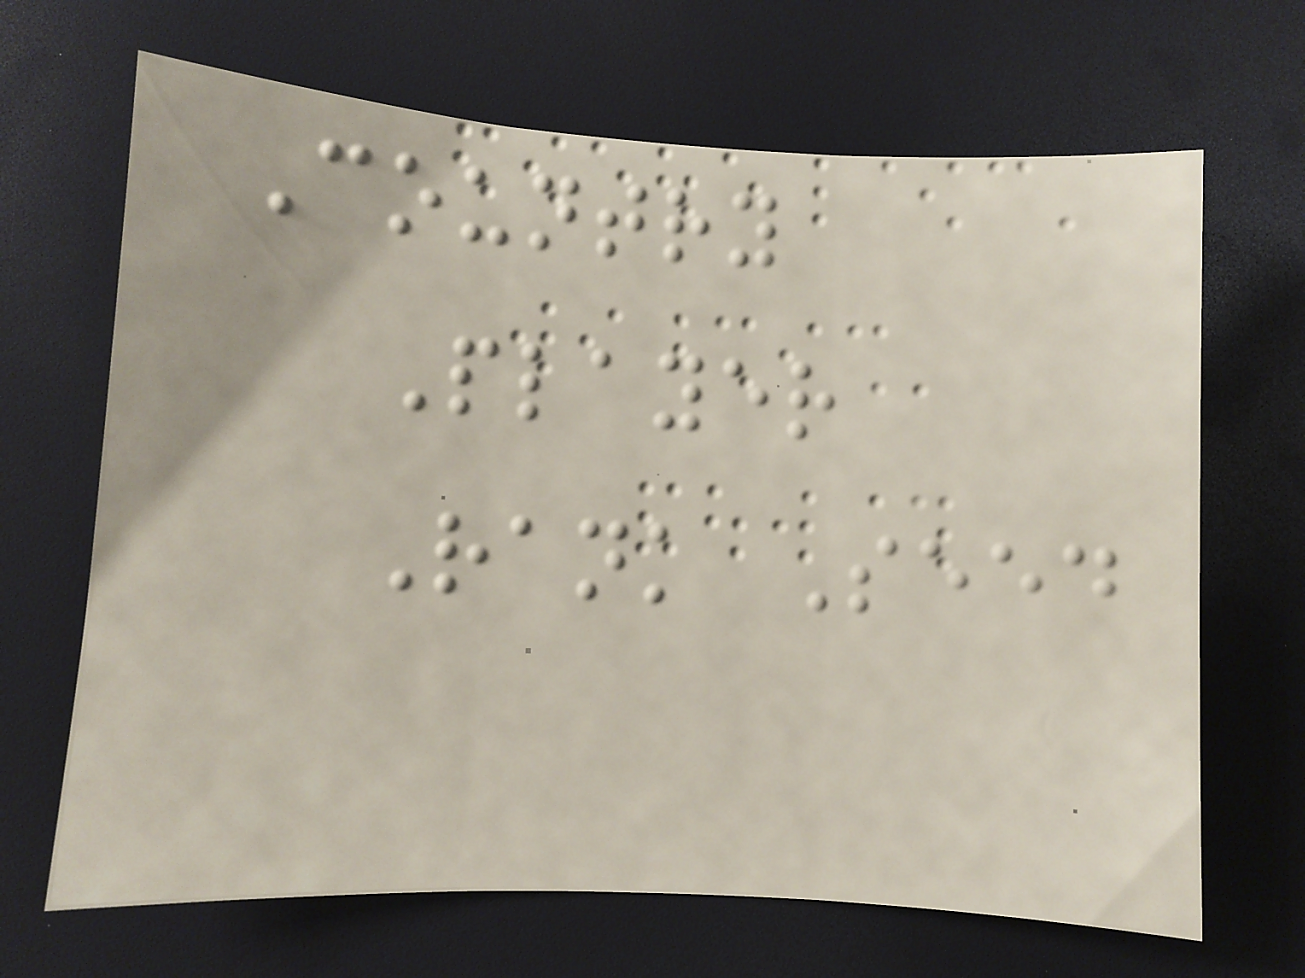Country
Player
Rank Seed
